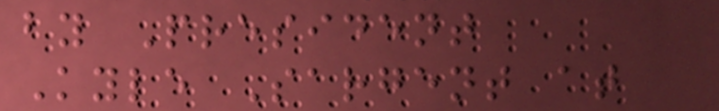by President
Kyle Sargent at
